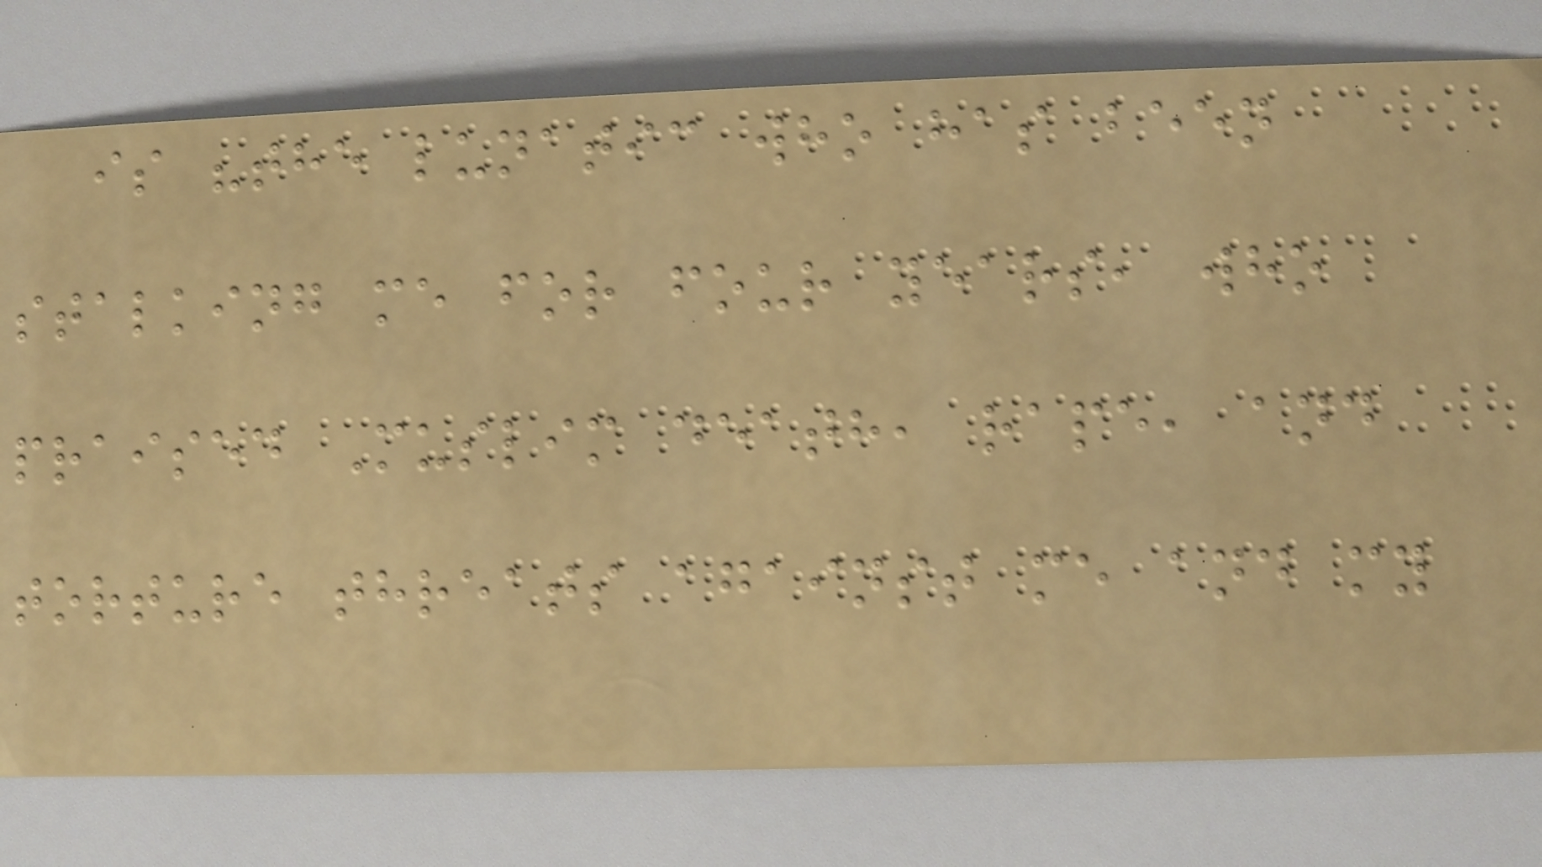is "the lunatic who has been
stalking me for four years, who
praised Muslim death, rape, and
torture threats against me and my
